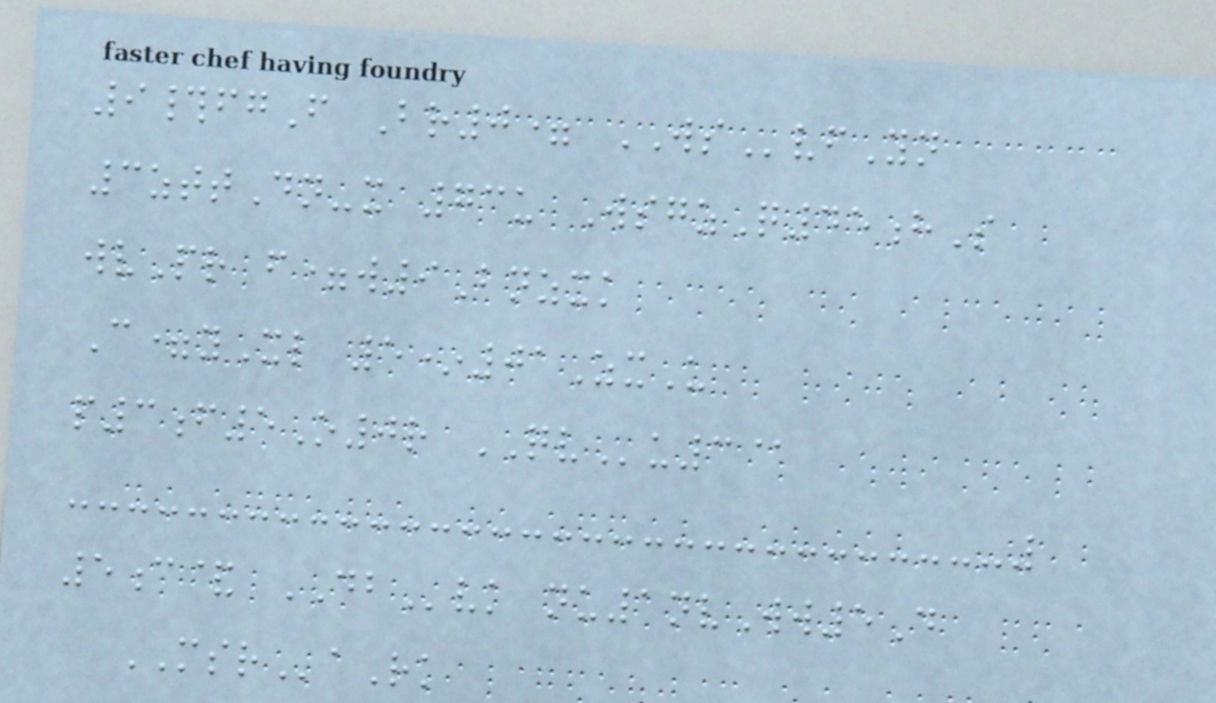9#fgF Br0= WSvfYn
3zttDn-x 73u WsgzQ45hS
wvPr f=w9Bnzxk
C=yXl 5*01ZxU
p3f5O0r QVu3@
5c& DBvk nu1nvWw5D
MSRaRk
